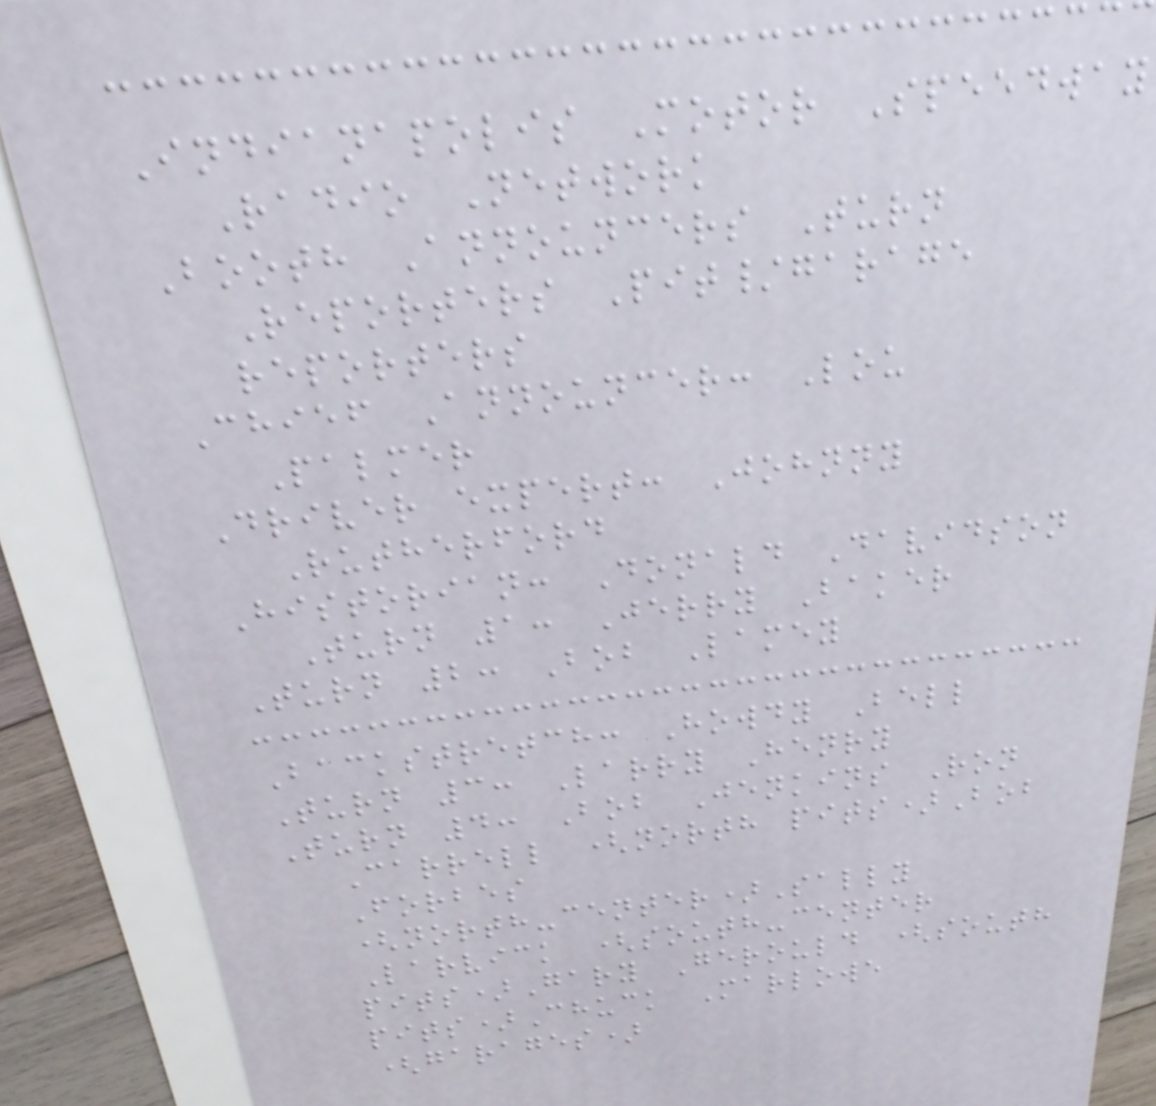Indianapolis Motor Speedway
Radio Network
Booth Announcers Turn
Reporters Pit/garage
reporters
Chief Announcer: Lou
Palmer
Driver expert: Johnny
Rutherford
Historian: Donald Davidson
Turn 1: Jerry Baker
Turn 2: Bob Lamey
Backstretch: Howdy Bell
Turn 3: Larry Henry
Turn 4: Bob Jenkins Ron
Carrell (north pits)Bob
Forbes
(north-center)Sally
Larvick (south-center
pits)Gary Gerould (south
pits)Chuck Marlowe
(garages)
